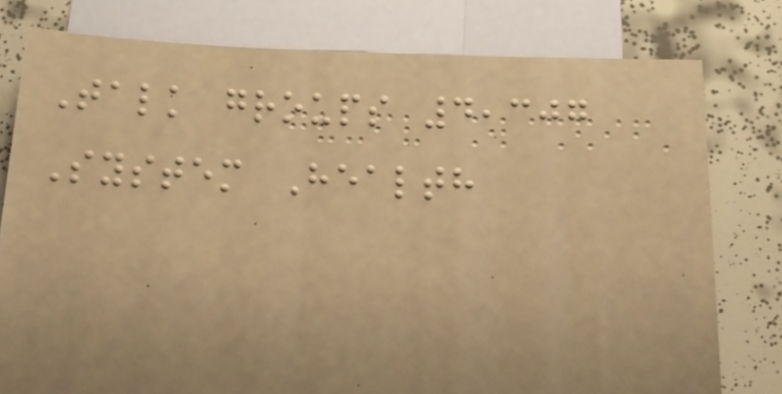Talk groups 4,307
System Health
